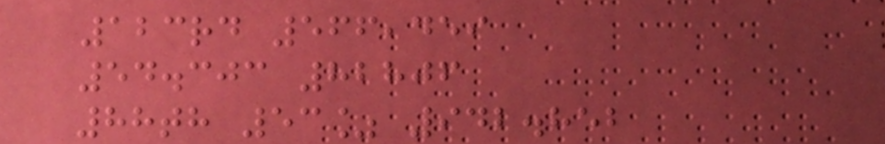123rd 566,459
54.303 82806
88th 53% 942.852
